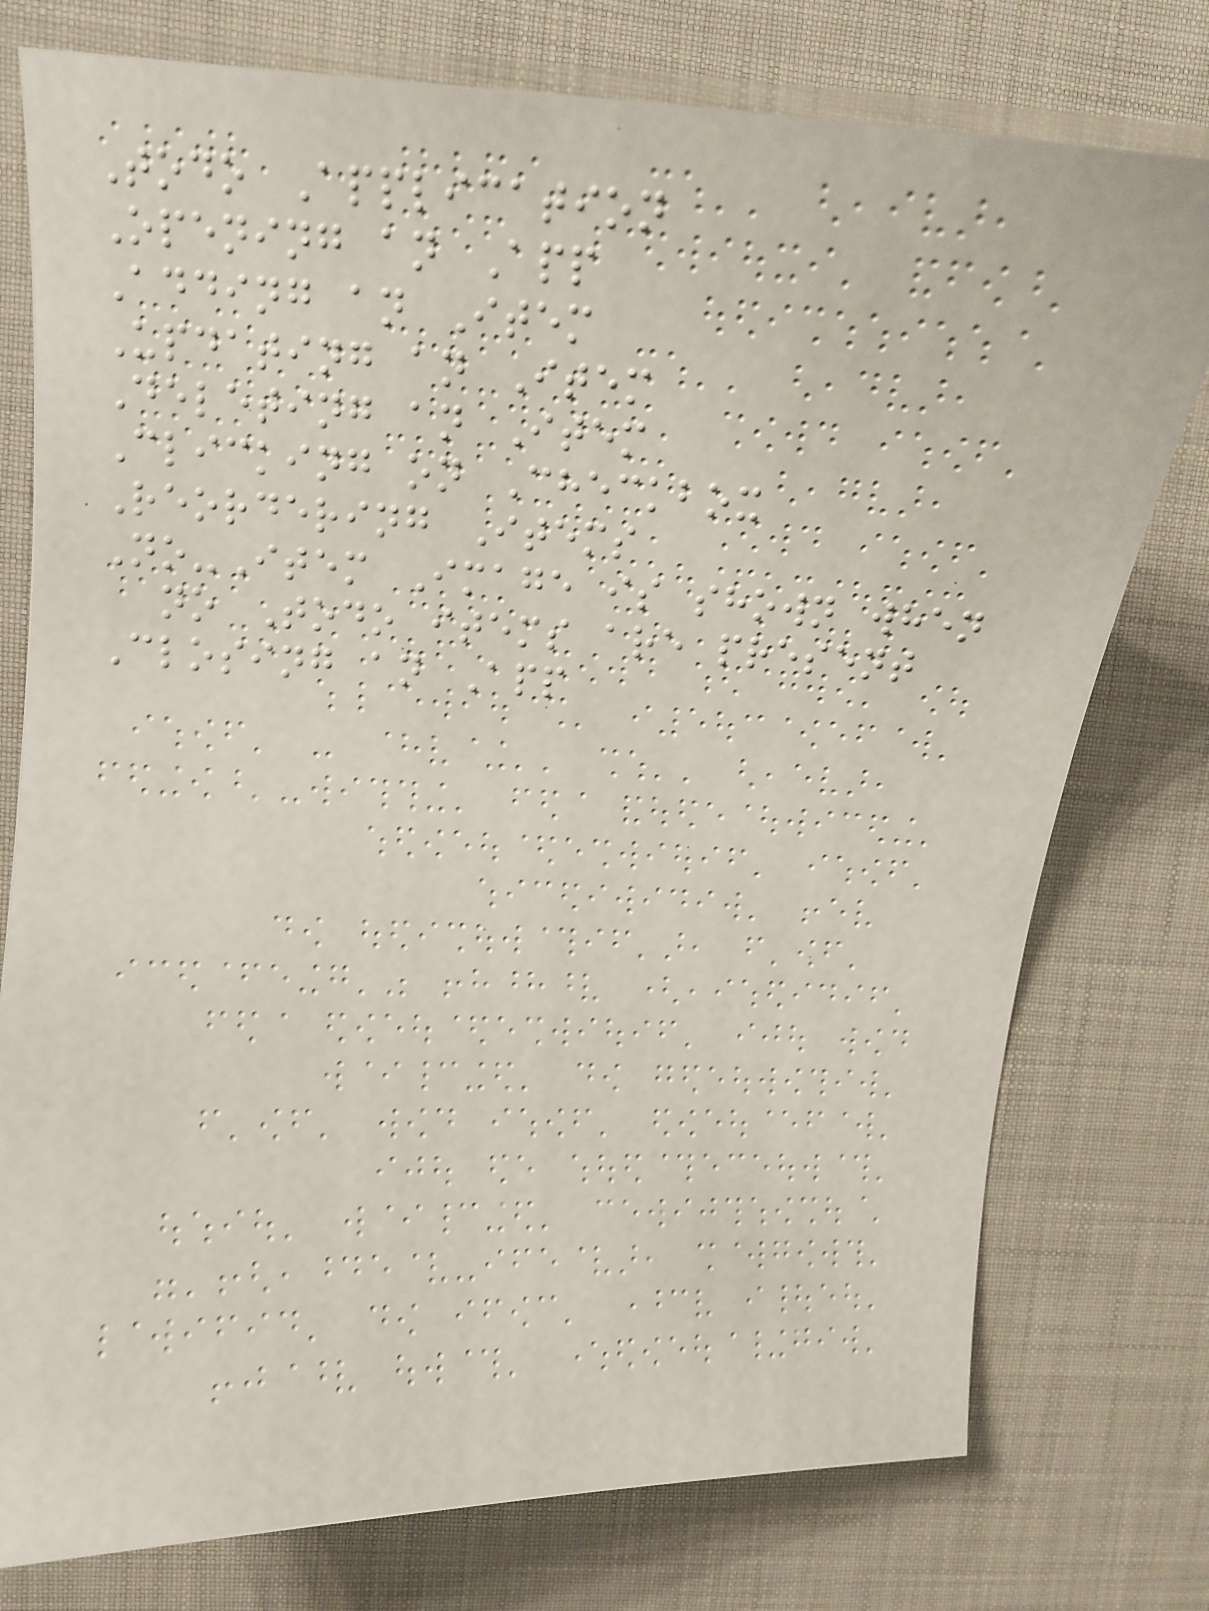Todo Application
Opening an App
Adding an Item
Updating an Item
Deleting an Item
Clicking on Checkbox
Reordering Items
No-Item Image is shown when
no Todo items are present
Closing an App
